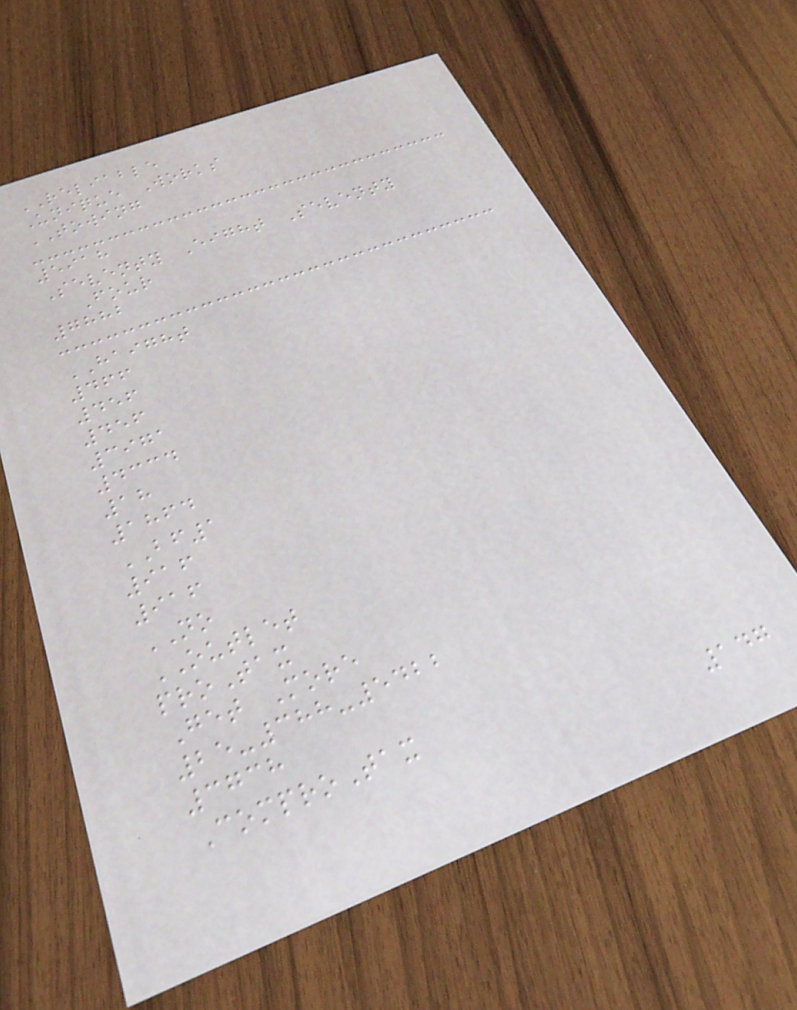RELIABLE
Unique Works
TOWING
5918
Seventy Eight Seventy
Four
7882
HAIGHT
466
456
456
3971
4334
18
1864
BF1
916
916
NO
OUTLET
proTax
Get More
25-388-5422
3738
ComproTax
147
